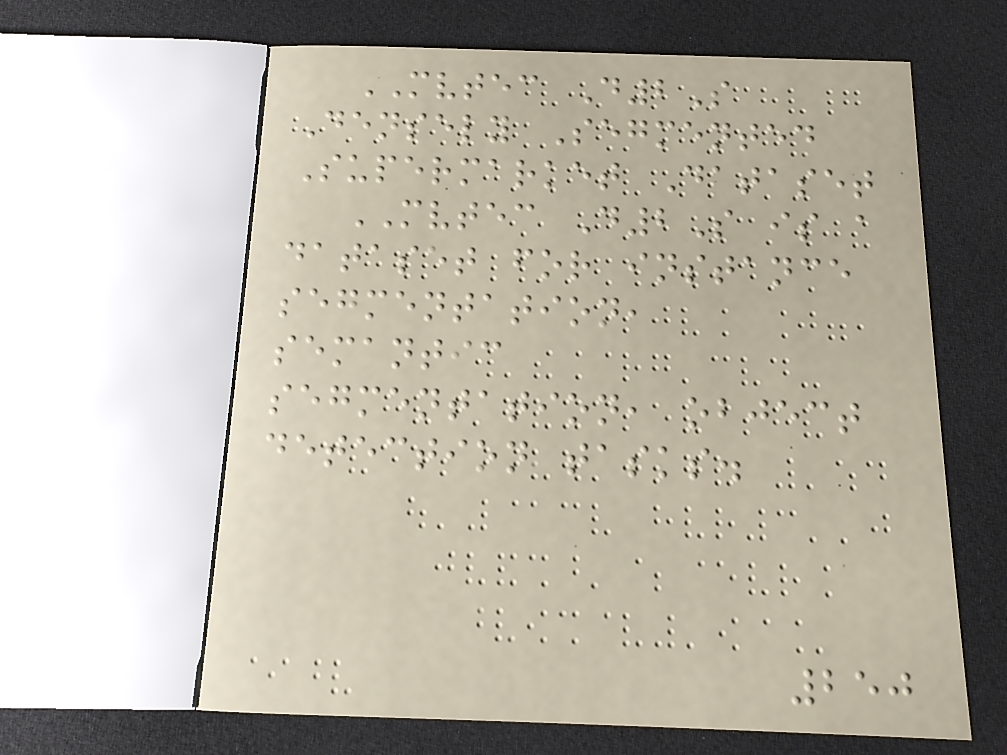MVTEC D2S
Densely Segmented
Supermarket Dataset
MVTEC D2S is a
dataset for instance
segmentation,
semantic
segmentation, object
detection tasks.
250
